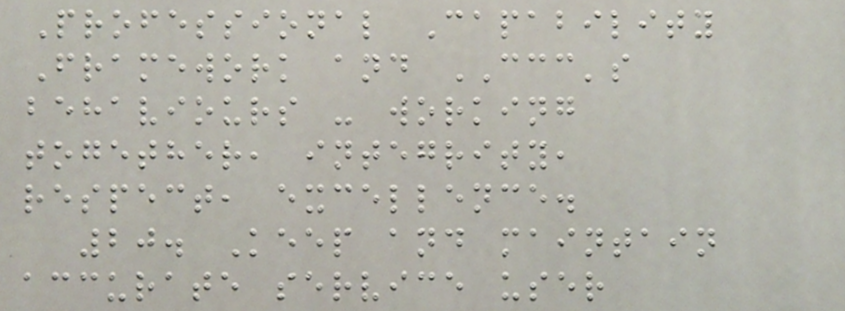Professional Capability
Framework and CCC's
behaviours - working
together, integrity,
respect, excellence.
20. Keep and maintain
accurate service user
